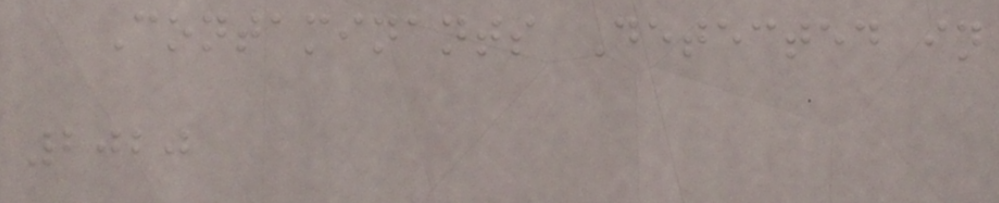Contaminants Detected in
2020
